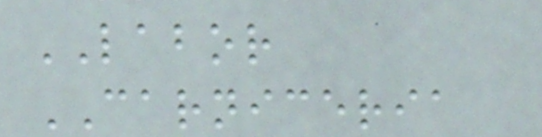LABOR
CARNICERIA
